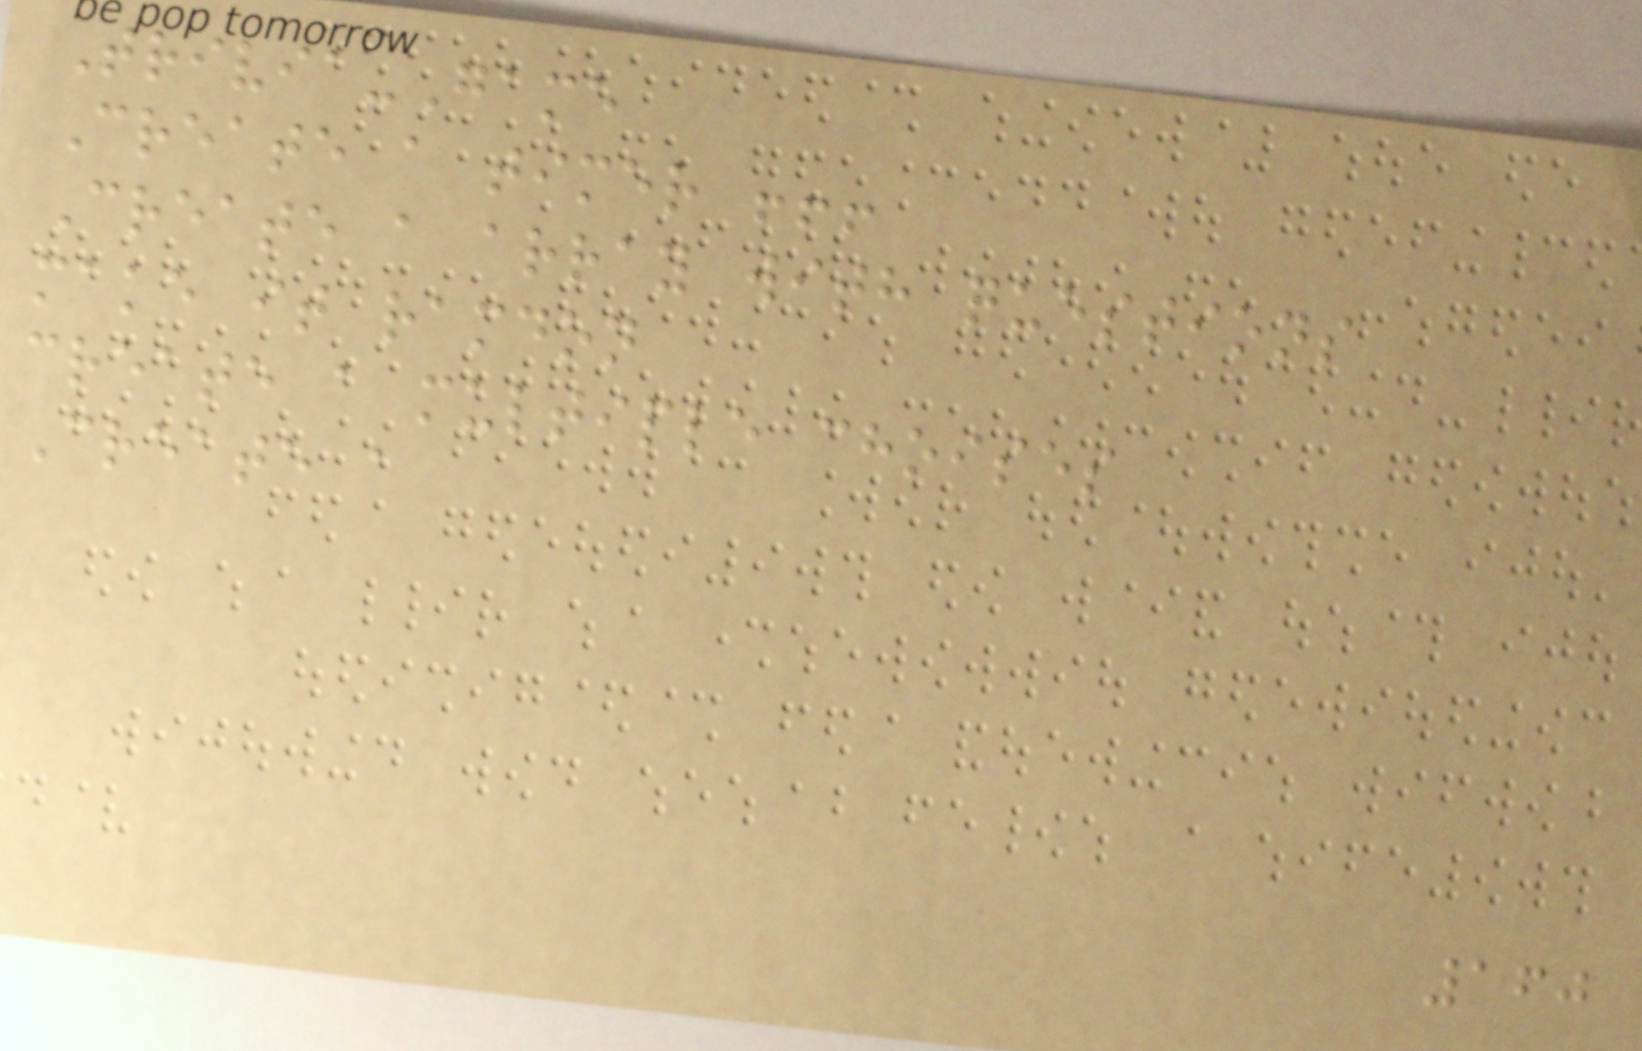Trivia-Game
Create a timer !!!
Create a array with questions
make it ramdon
create a multiple choises
Create a
160
